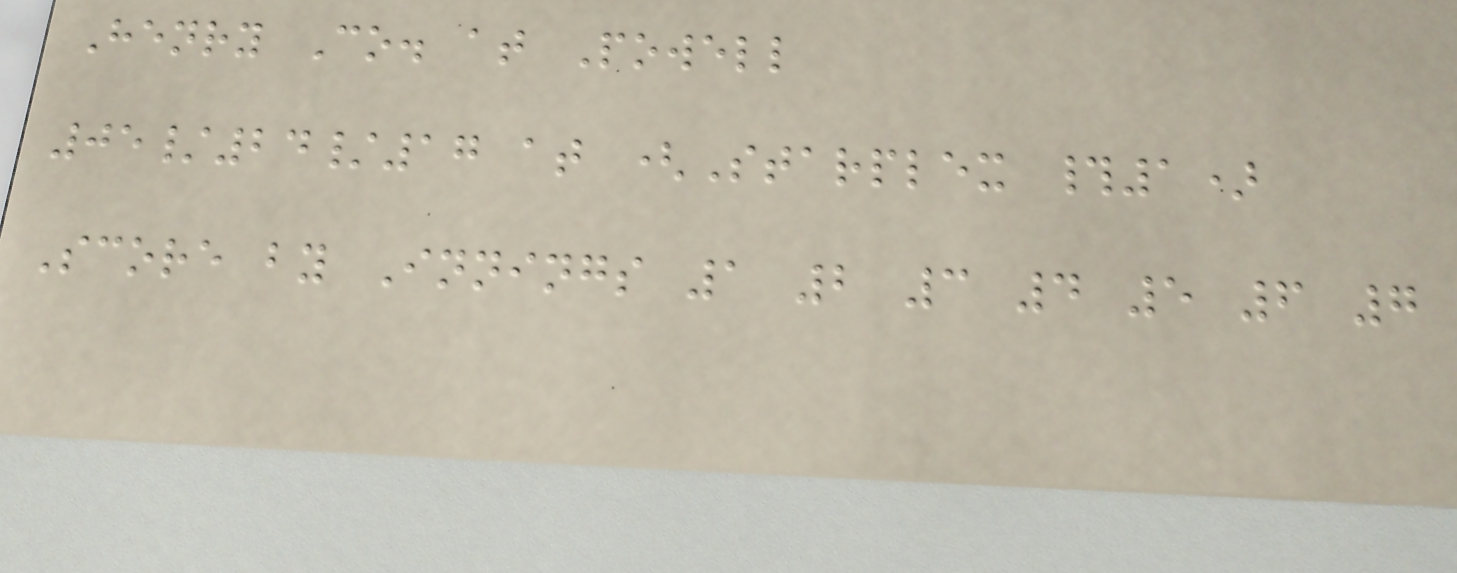Henry Co. at Powell
05/24/17 at (Starplex #1)
Score by Innings 1 2 3 4 5 6 7
